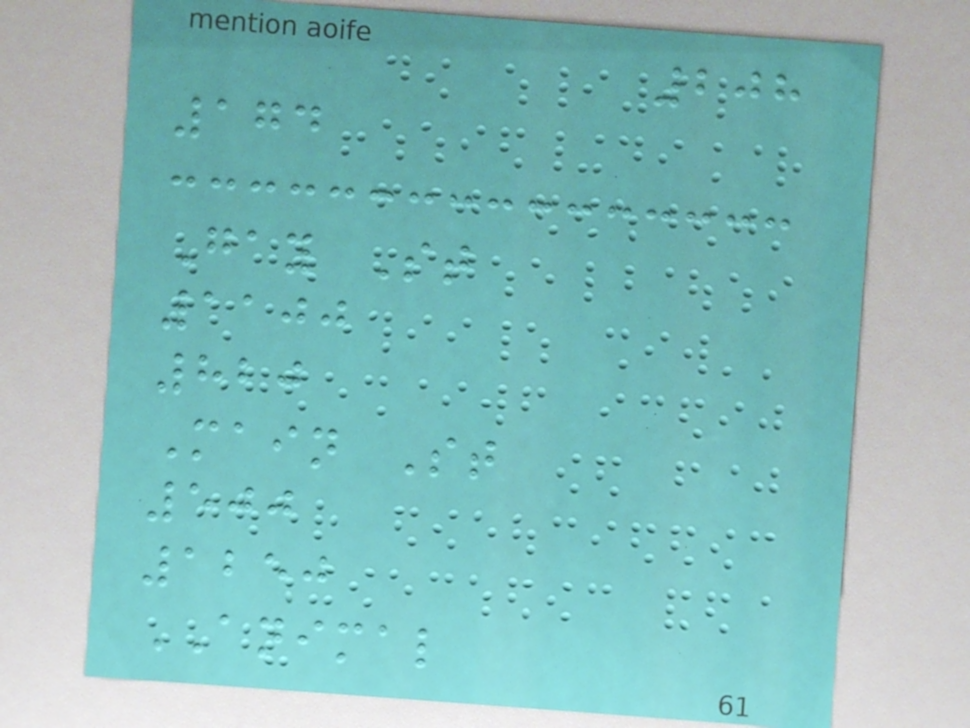208
174
Gay St
1100
820
Main St
500
1250
ANIMAL
